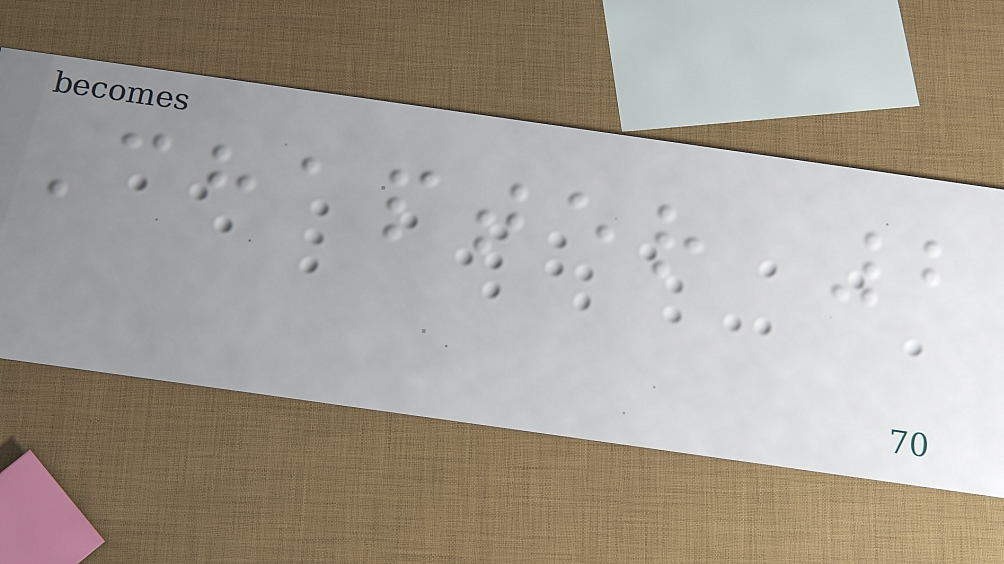Chapter 2
